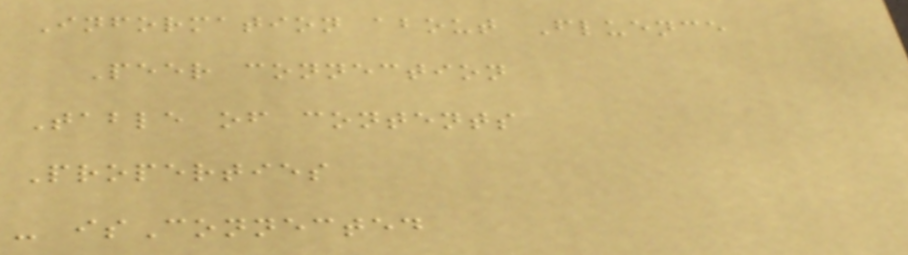Information about Fluence
Peer connection
Table of contents
Properties
- isConnected
